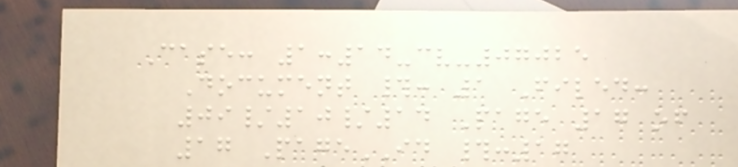Case: 1:14-cv-07025
Document #: 1 Filed:
09/10/14 Page 17 of
17 PageID #:17
